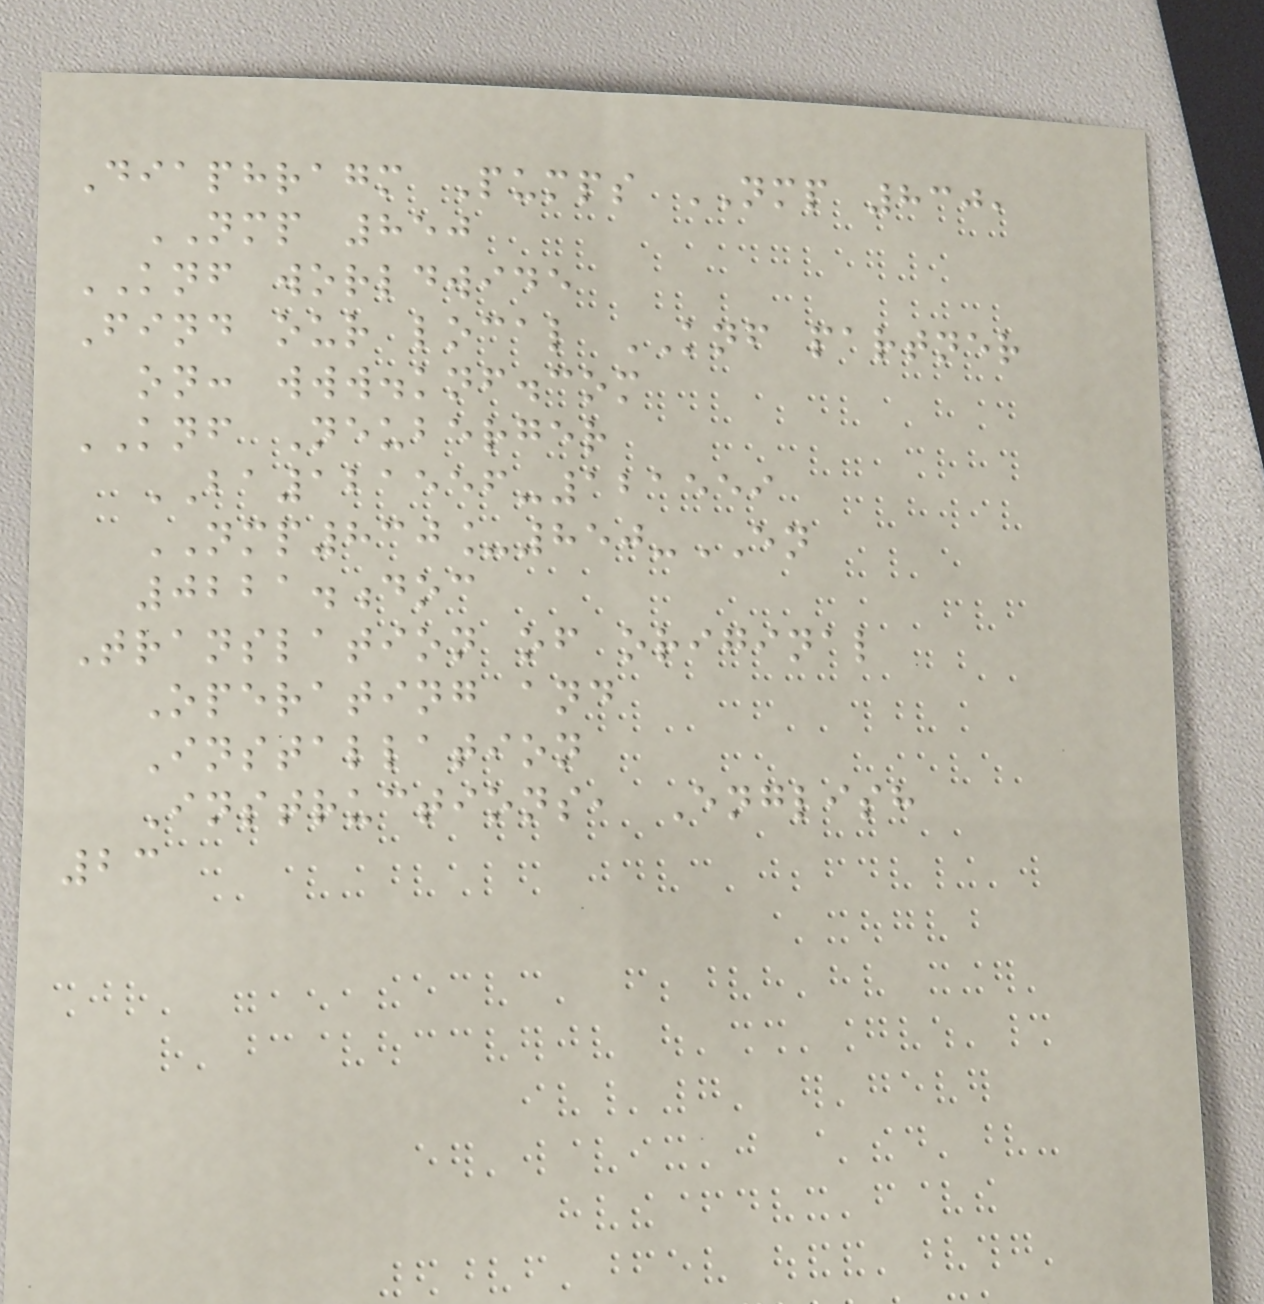Diaphragm Pumps NMP 830,
NMP 850
KNF worldwide
Find our local KNF partner
on: www.knf.com
KNF Neuberger
BA121556-121559
NMP830_850-EN
0221.doc
Translation of original
Operating and
Installation
Instructions, English
23
